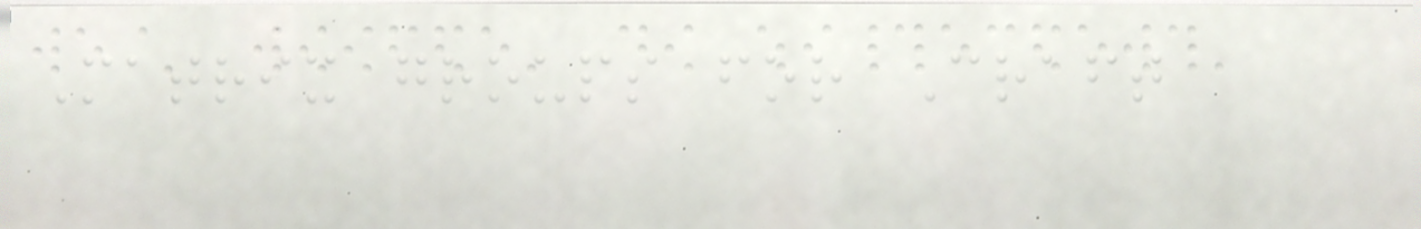Matrix groups for Craft
